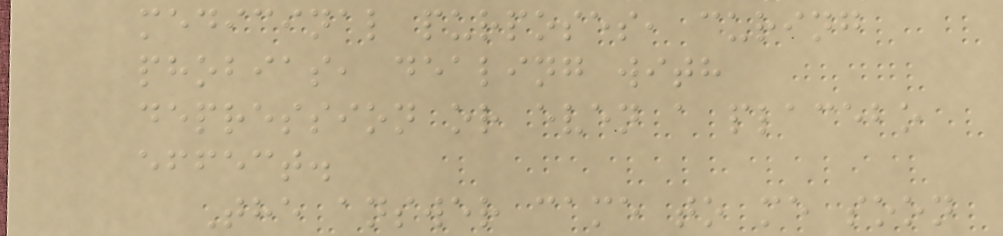medicinal purposes, curing
phobias, dealing with
depression or even a placebo
effect.
The answer came to me soon
